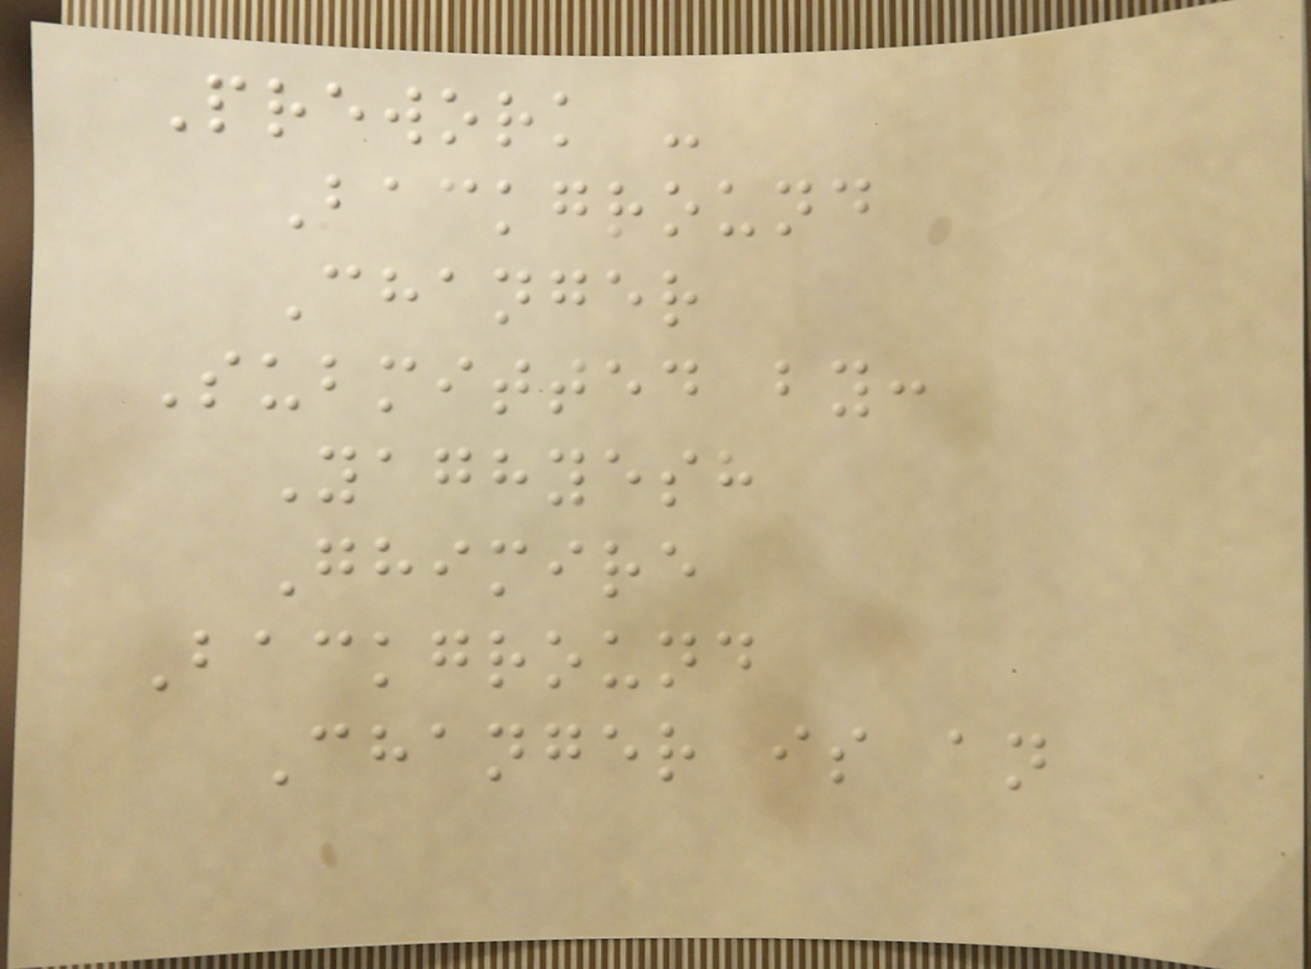Prework -
Background
Changer
Submitted by:
Yaghyesh
Ghimire
Background
Changer is an
